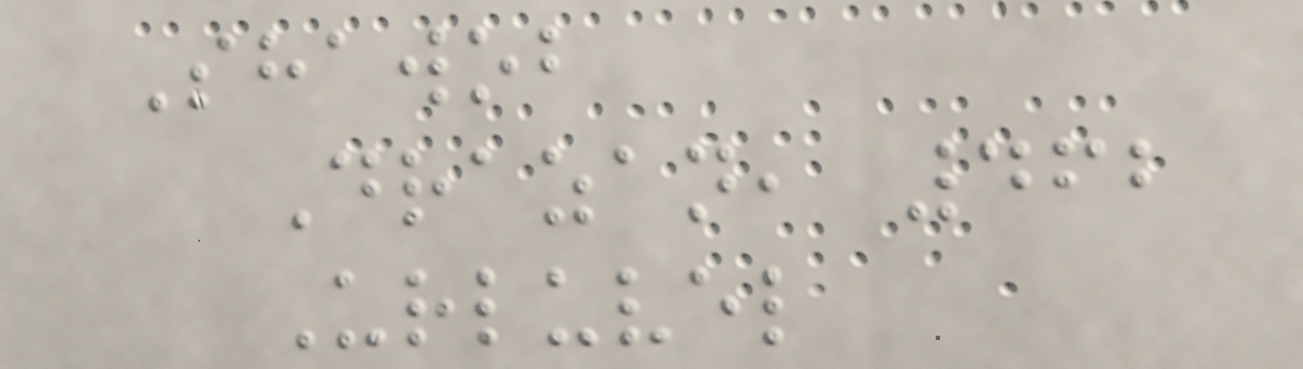Shawob
Drazan, 462
Urluvel
